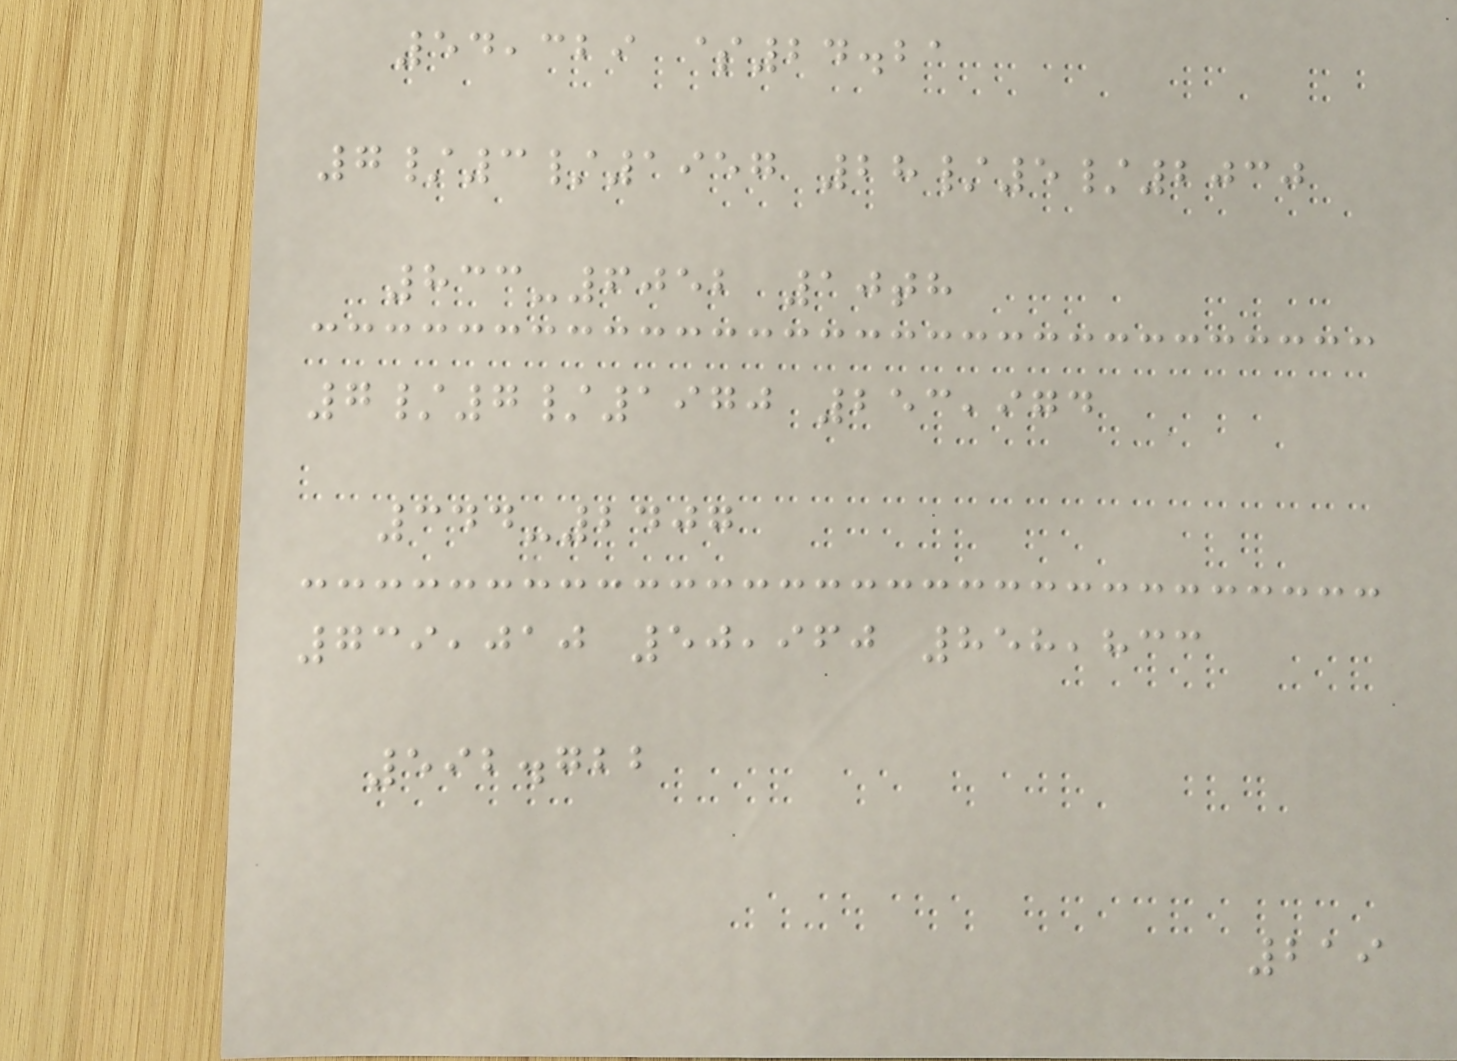54,329 $24.21
7/3/1957 28/5/2030
833-6052 10th
7/7/1970 253,974
344-2407
739,010 50,960 858,833
592.722
219
